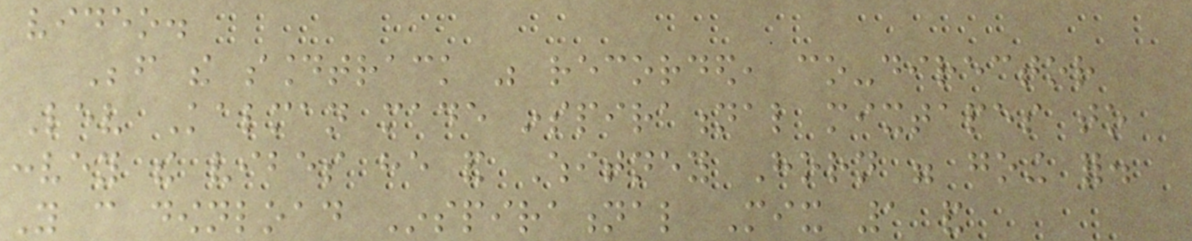video.
Before the soundtrack was recorded, co-director
Lev Kalman made inspirational mixtapes to
convey the vibes he and Whitney Horn were going for.
You can download Inspirational Mix 1 and
